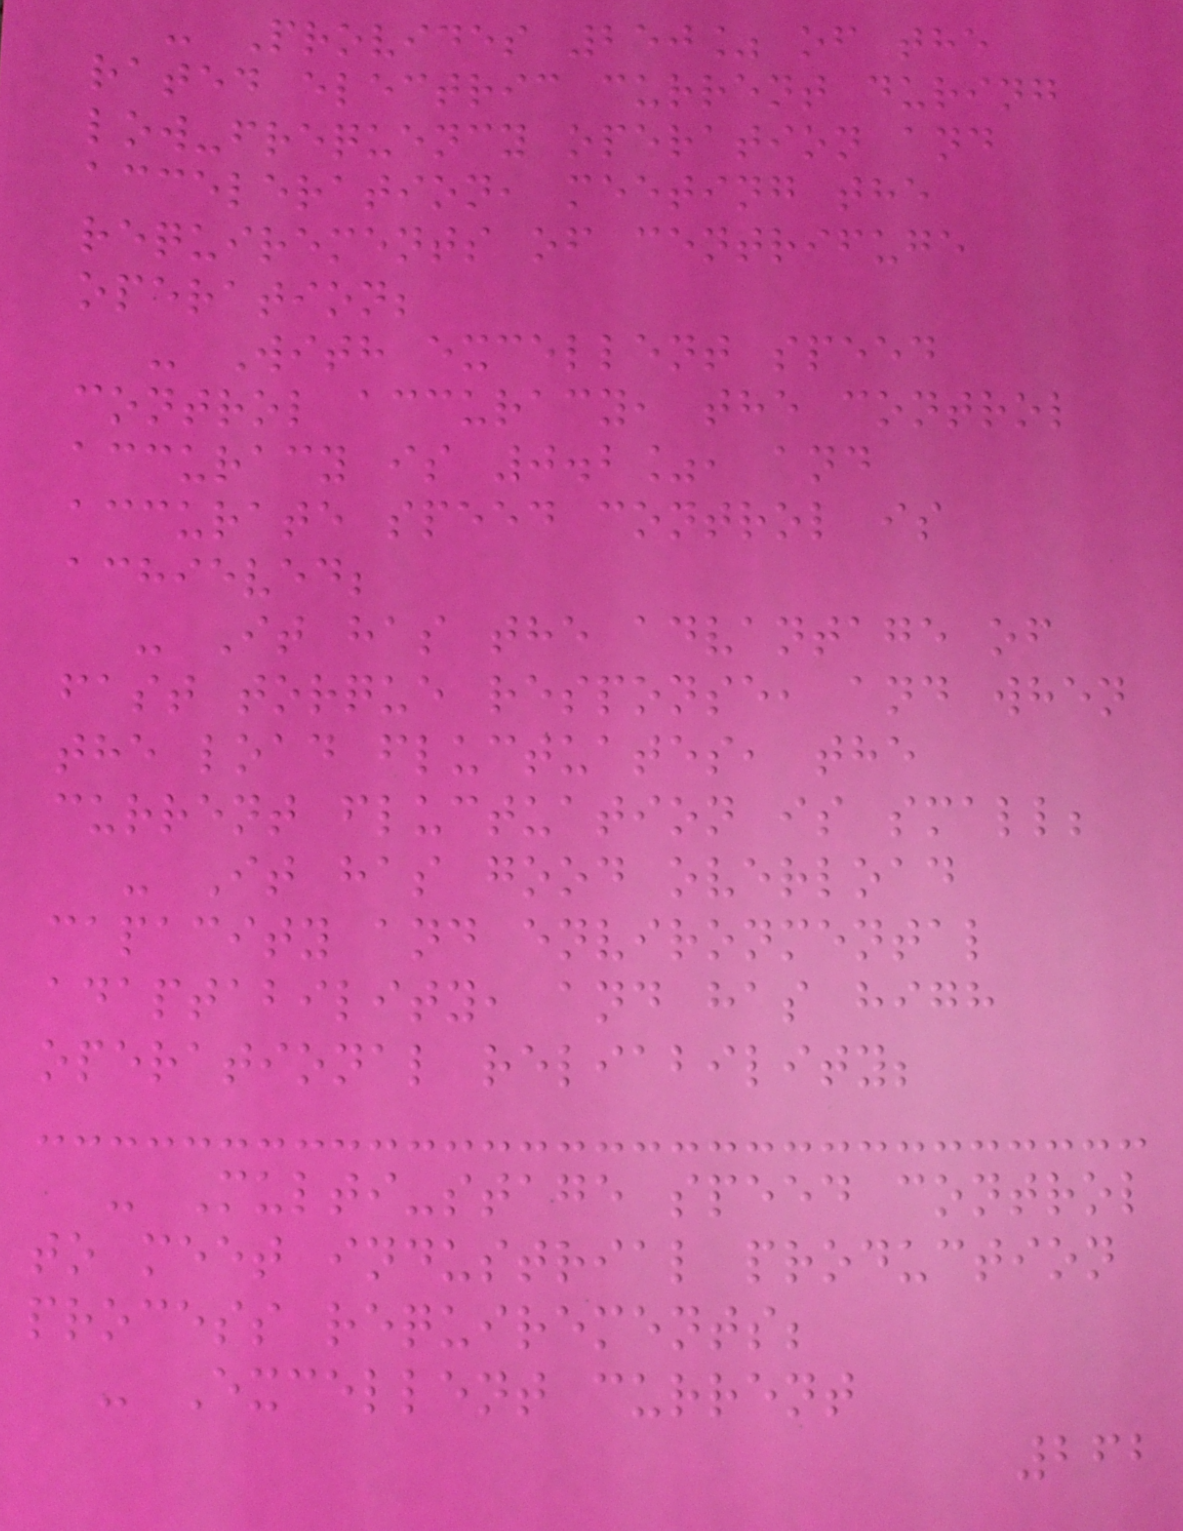- Provides 250% of the
rated electric current during
low-frequency operation and
acceleration, meeting the
requirements of centrifuge
operation;
- With excellent speed
control accuracy, the control
accuracy is 0.2%, and
accurate speed control is
achieved;
- It has the advantage of
fast torque response, and when
the load fluctuates, the
current fluctuation is small;
- It has good overload
capacity and environmental
adaptability, and has high
operational reliability;
- Multi-stage speed control
to meet industrial production
process requirements;
- Excellent current
262
